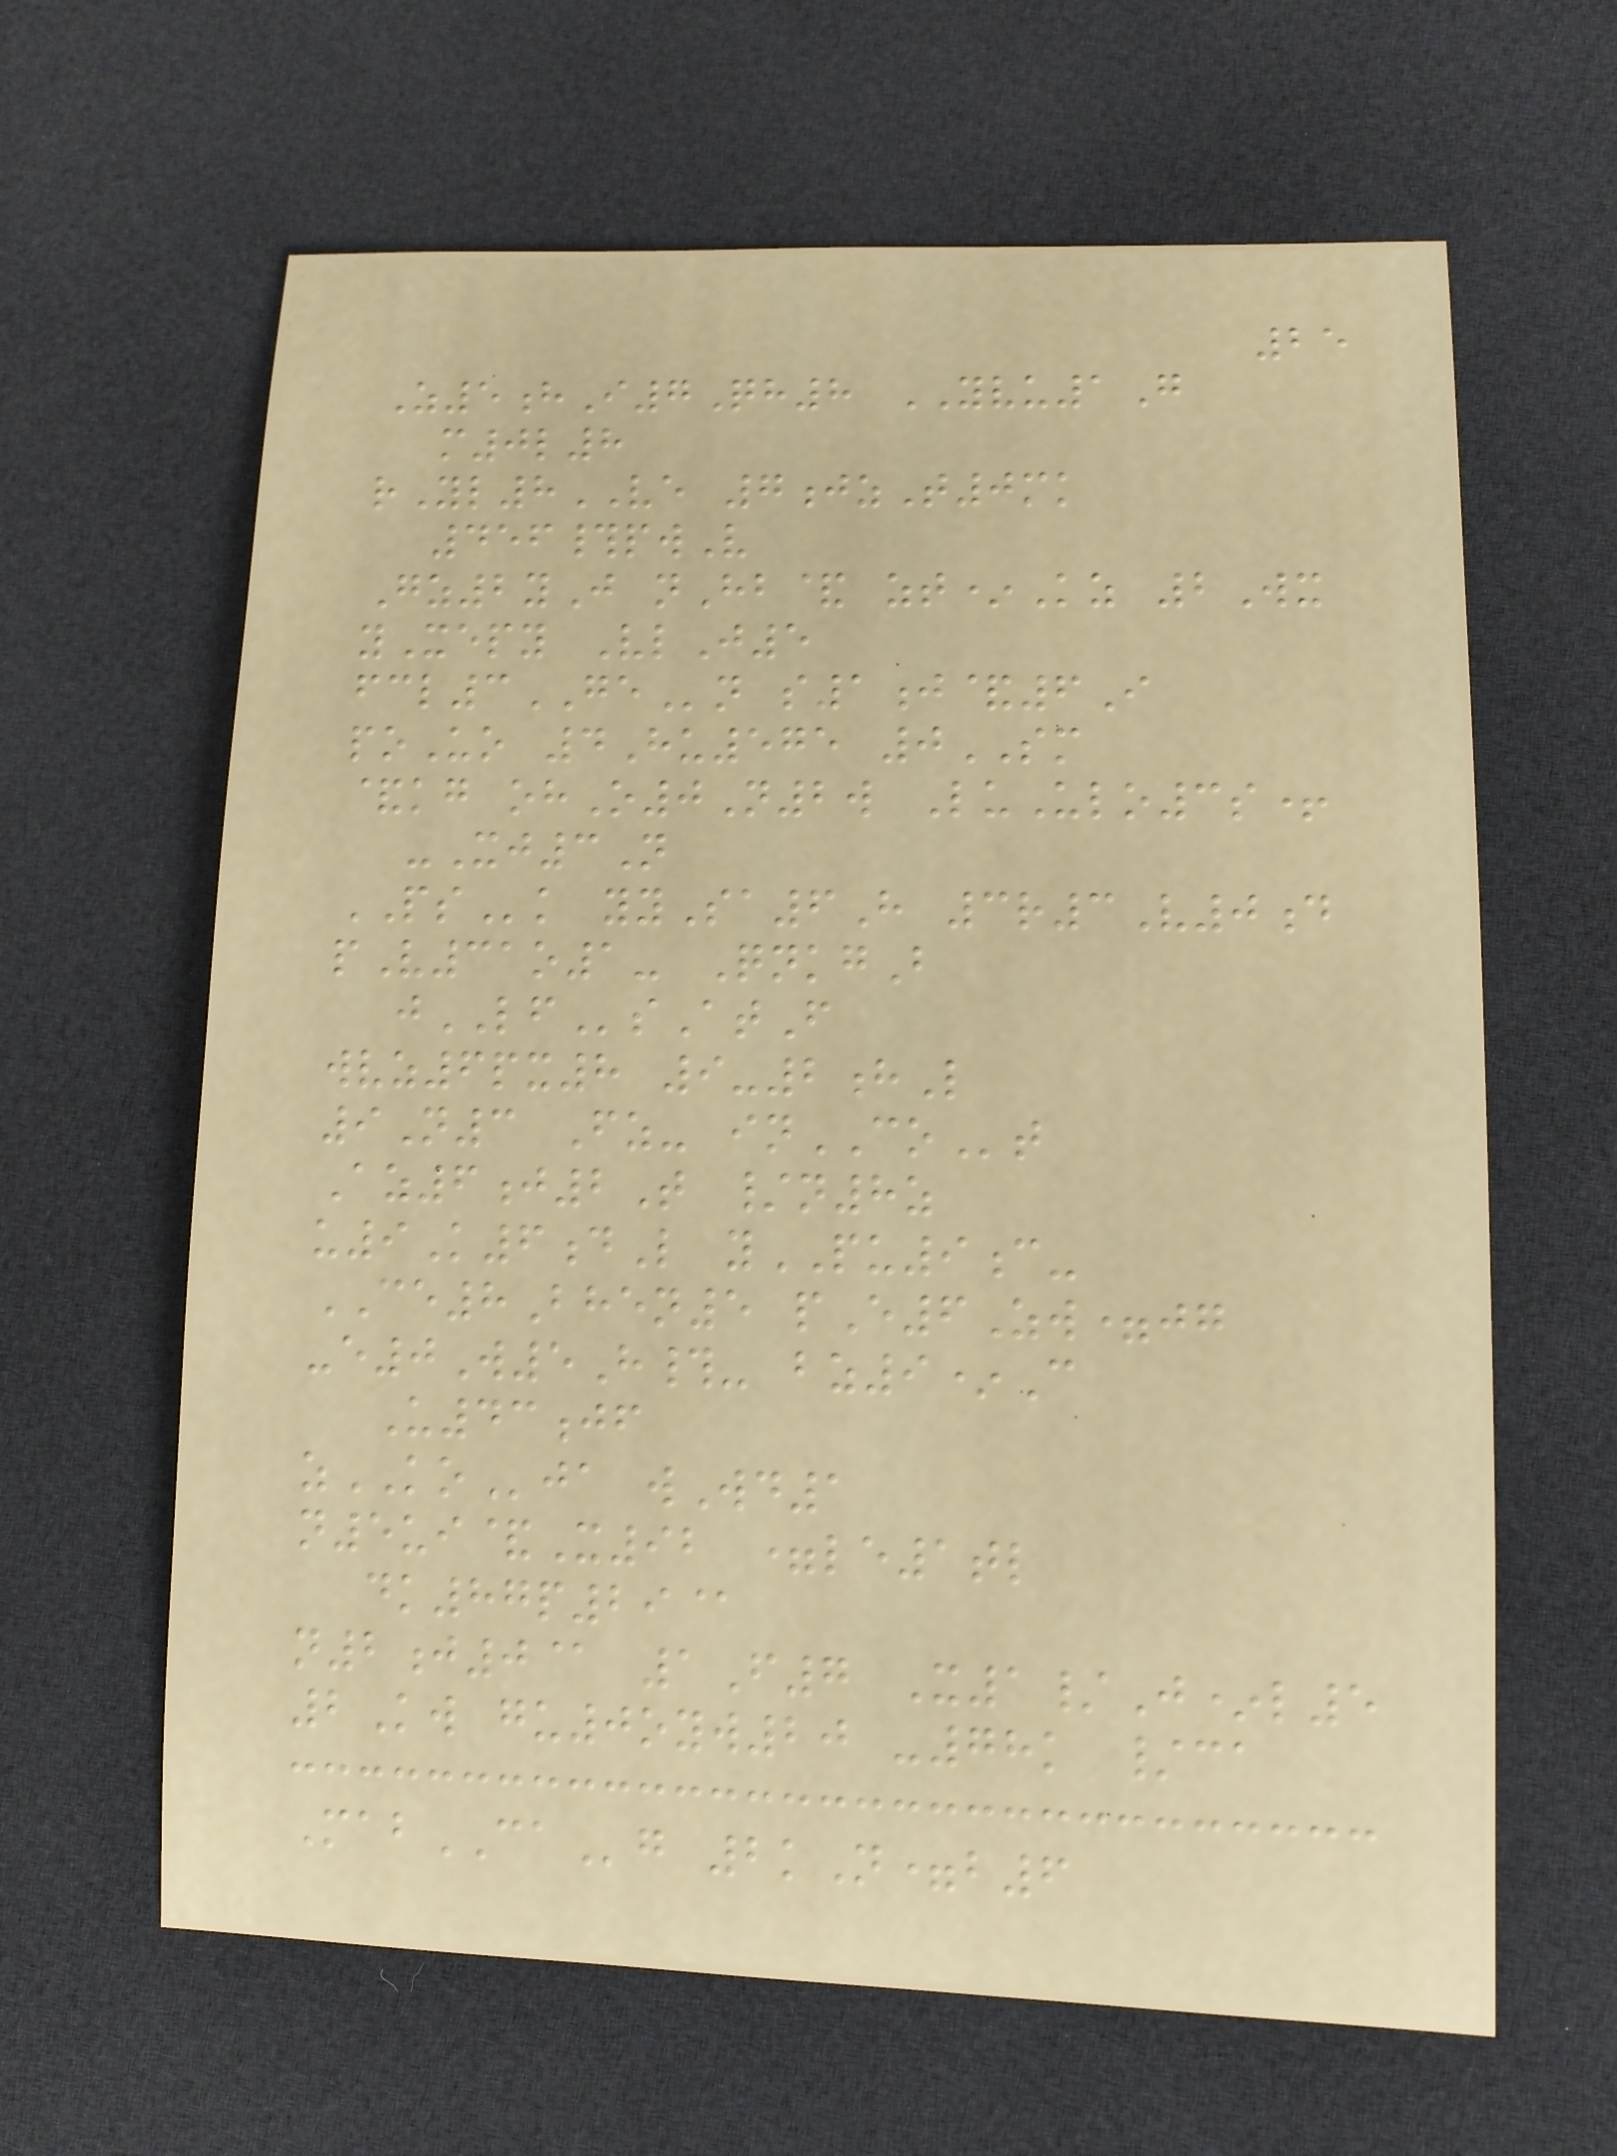25
Z5hI7Qh8 YVU1G
m0l8
rYl8VE 7jzT0mk
456#pwV
Gz2yJ nHb& zt*Kz 2Wx
yXepy VlJ5
fcl3GEn s1j&6I
poUo 4Hu575 0SM
&kg ohO0N2w LuUlo3s+
-Xj3N
PSk yySa6H 3r3V0d
pV31o1- QnkgB
jLFsAtF
wvz6px8 9-2hL
9N3 Fz- inCOt
Az6j2T /n8z
u9K6dL yPU9c-
CE8Bhen5 pE6Zw=jg
-e0W5H#- bz9*C
U43jf
zKOja wWd1
n5ui&X92 =le1tl
dk87p29@
n2j0@ 1F7 X1/J*l5
2Kw gu0oyw20 -78k /ca
MabCAg 2kN=b6
